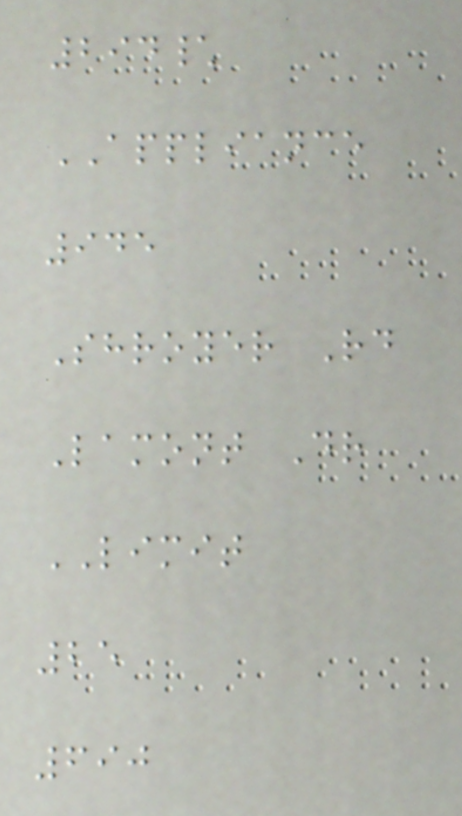294\
APPLIANCE
945
Shroyer Rd
Lamont Dr
LIMIT
25
690
